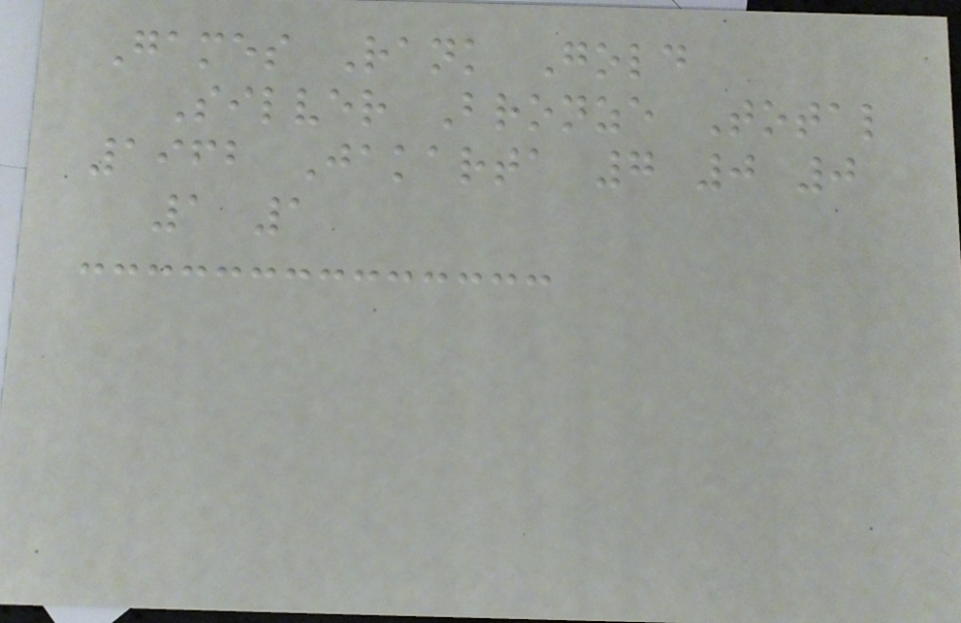Games Rank Gold
Silver Bronze Total
1962 Jakarta 7 0 0
1 1
